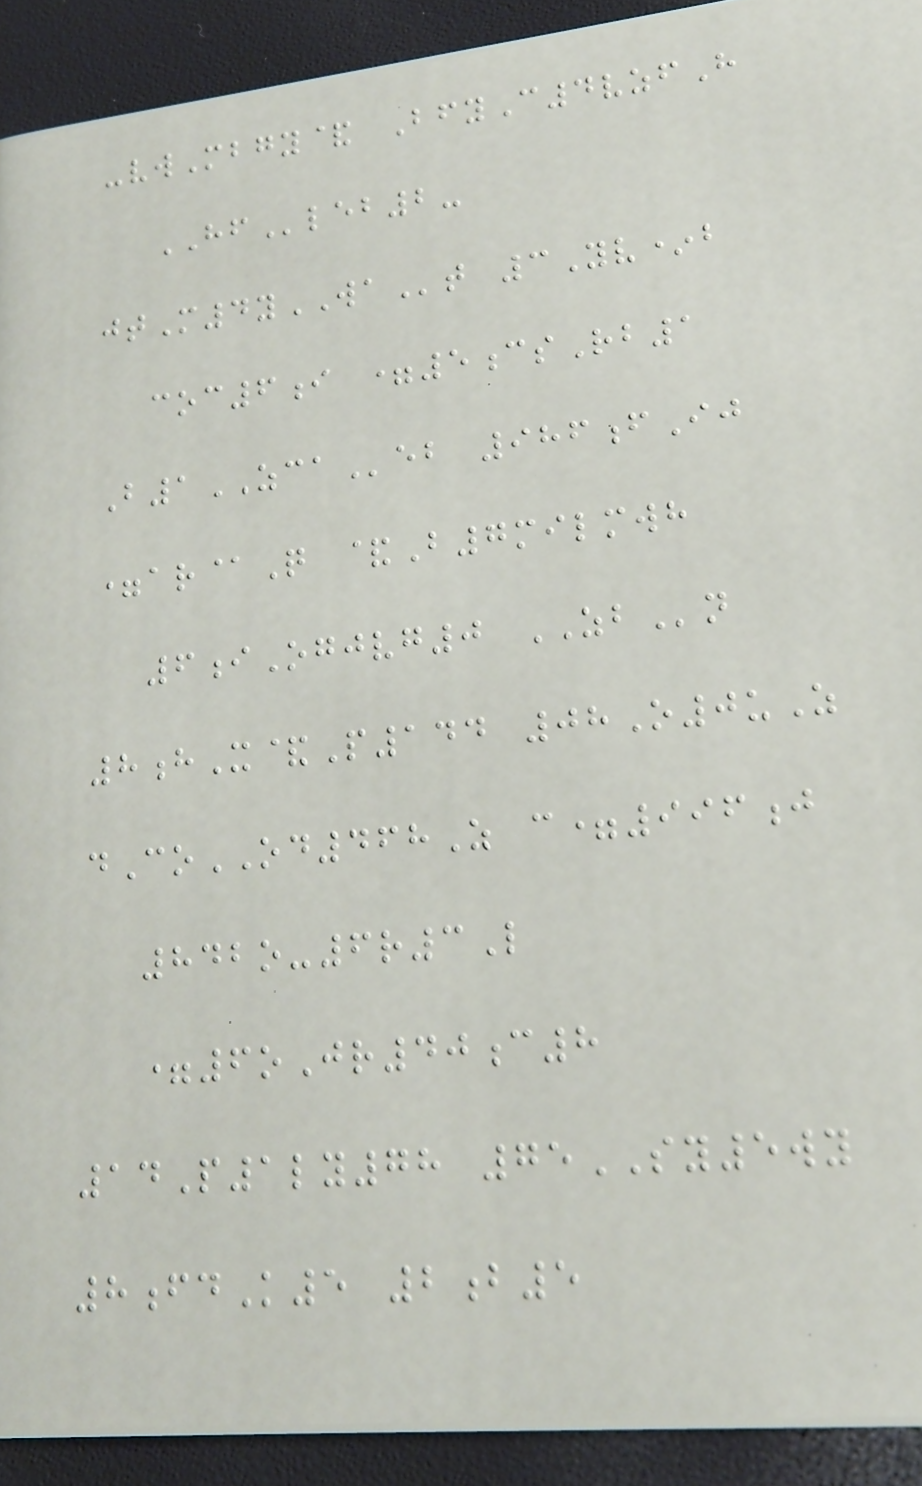-vwMbgy& BfyC4vzfH
HFleb2-
jtM4yWAt 3Yv*b
coc6i =5csRb1
B1ZCAeb 986fIj
=ar@Q &B7milmwh
6iOgjvg0 ZBn
8hX&P144 08O0uZ
dCoOD468Z c=996j
842o-6r3L
=6oJr40c8
14P1ly78 75SY5wy
8fdK5 2b5
